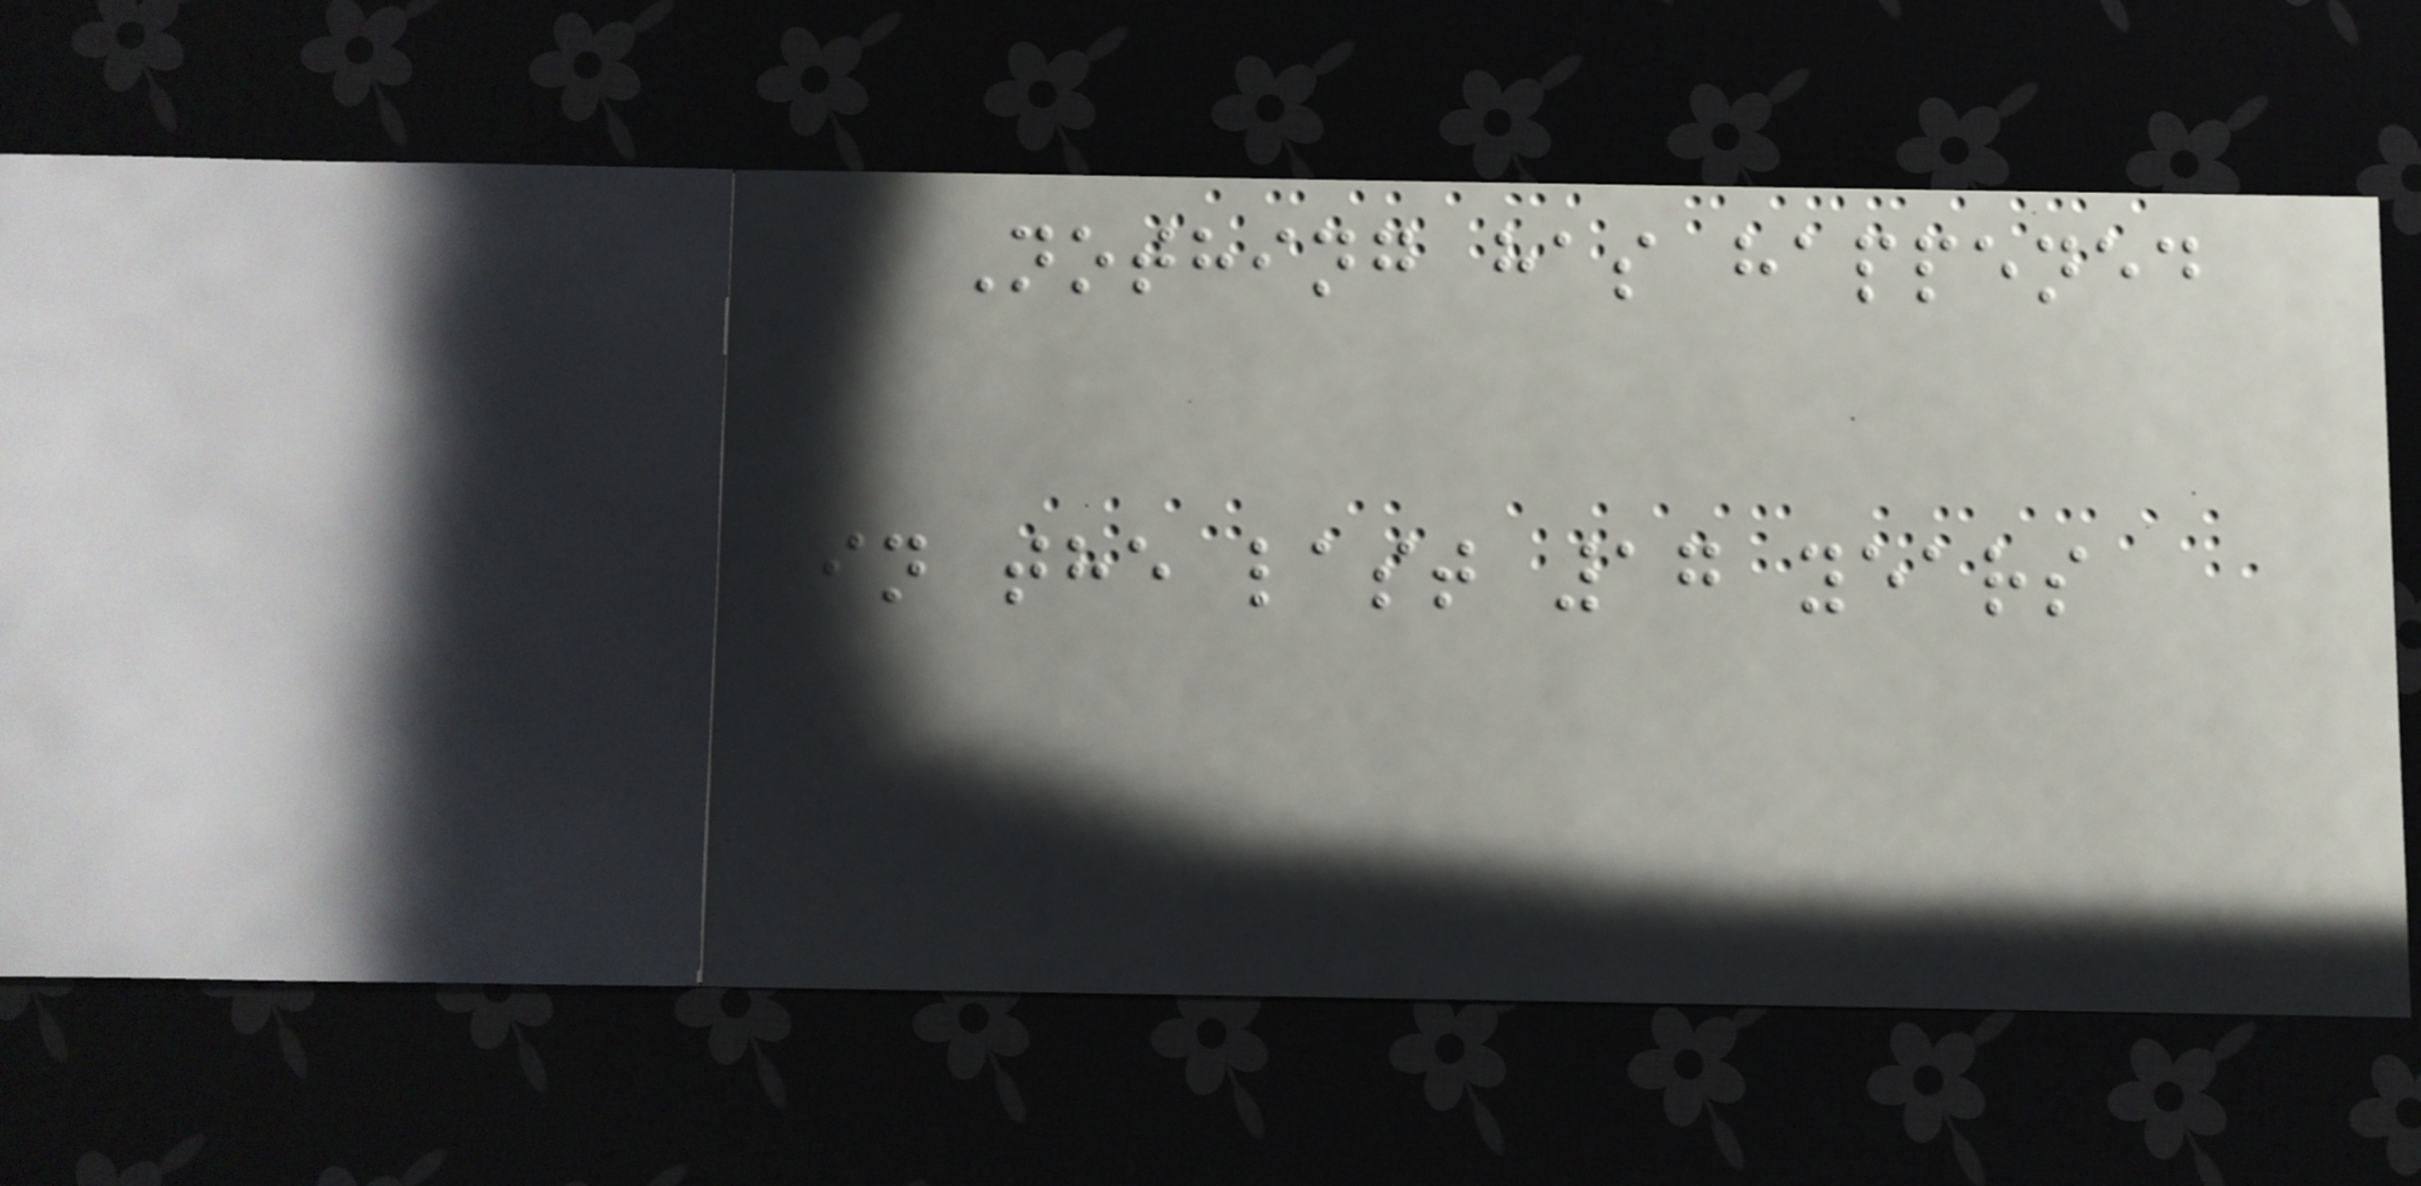Nothing has happened
in the last 17 years
